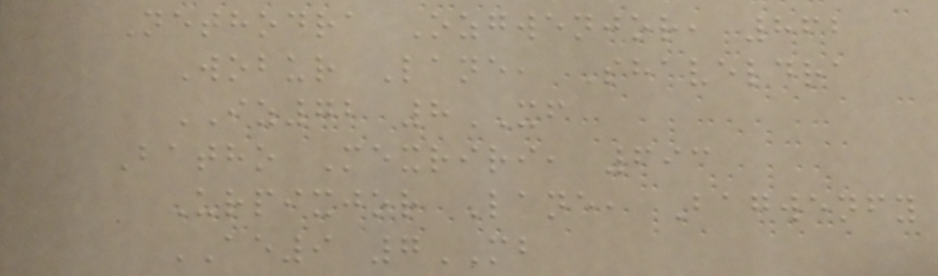Nethodra Ozgwenjor, 862
Wobur Lane, Shaveldra
IZ72 8XF
Batho Mexriri, 693
Urpixjor Lane, Bagwenfy
AE9 7MB
